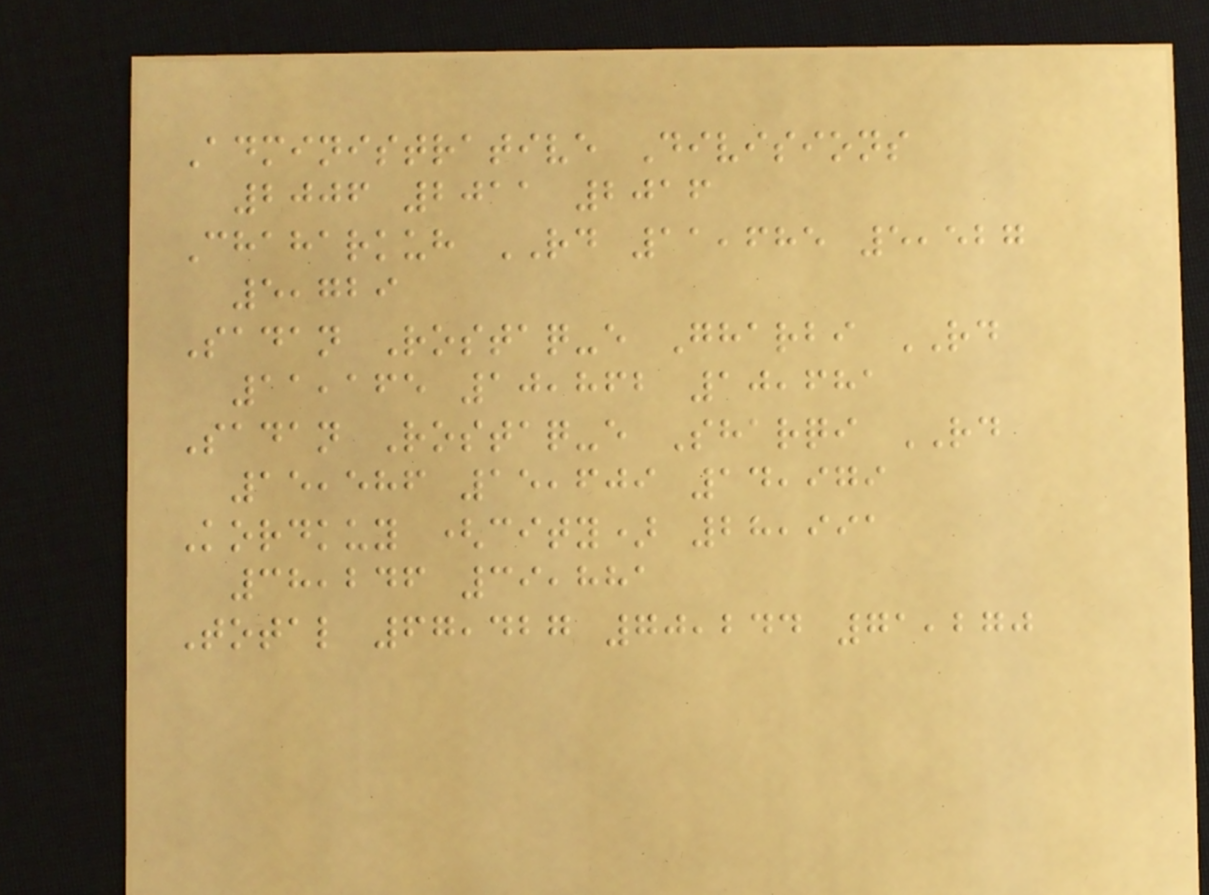Administrative Divisions
2006 2011 2016
Chaharkuh RD 11,685 5,527
5,729
Sadan Rostaq-e Gharbi RD
11,165 10,862 10,681
Sadan Rostaq-e Sharqi RD
15,586 15,609 14,979
Kordkuy (city) 28,991
38,246 39,881
Total 67,427 70,244 71,270
